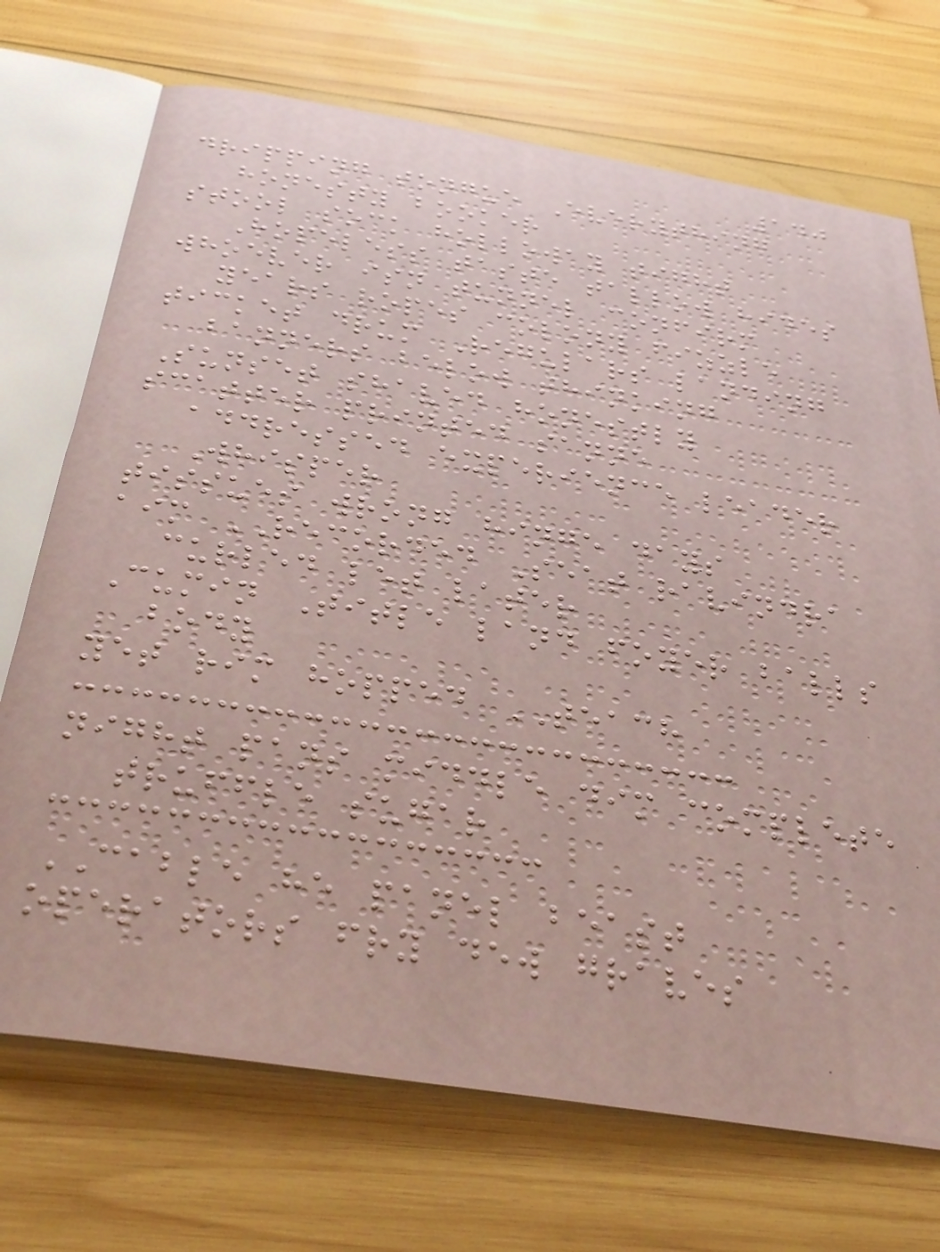140
dripping tongue Everything
honesty booker
stool sock holloway tight
Hopeless taste tallow hides
whoever isn tunnel confirm
years ropes colony fizzle
ticket drum Regulars landing
banners below thinking
Sunset shaved honestly
scatter printed sanne
addressed experience leader
Whisper
tissues wrong hinge days
aim RECORDED Seat ravindra
curled let later
Cumin Title land foyer balls
body
yet rim hopped TEACH
night pans middle dim complete
truffle sugar
CABLE he panel beast
operators fry dew graves
